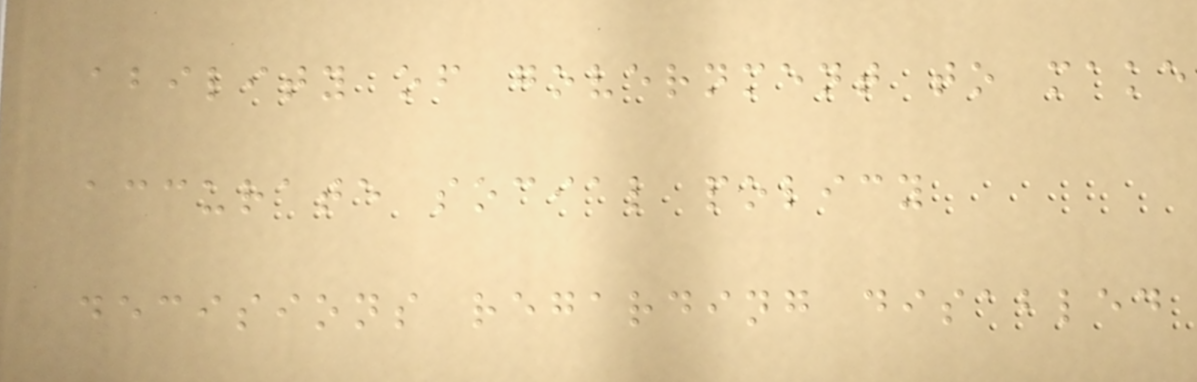ability of government to make
accurate social policy
decisions regarding disabled
